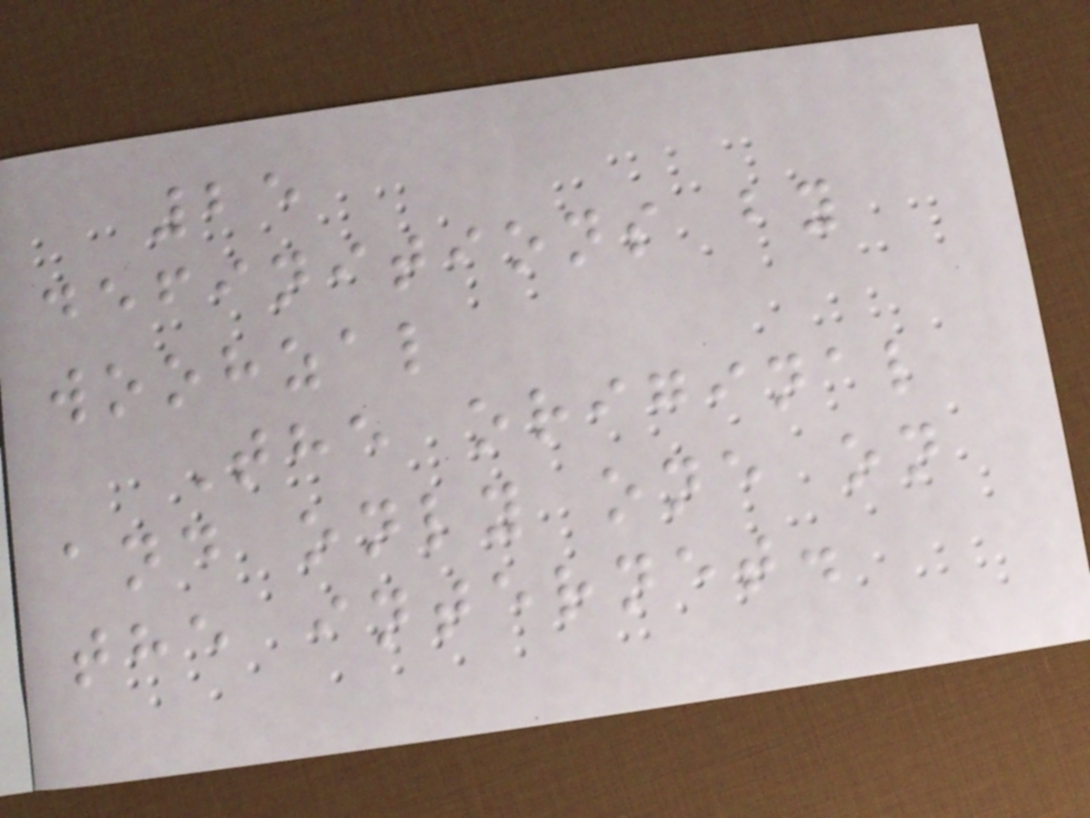25
definitions by
woohzal
The original
and only one on
the internet.
